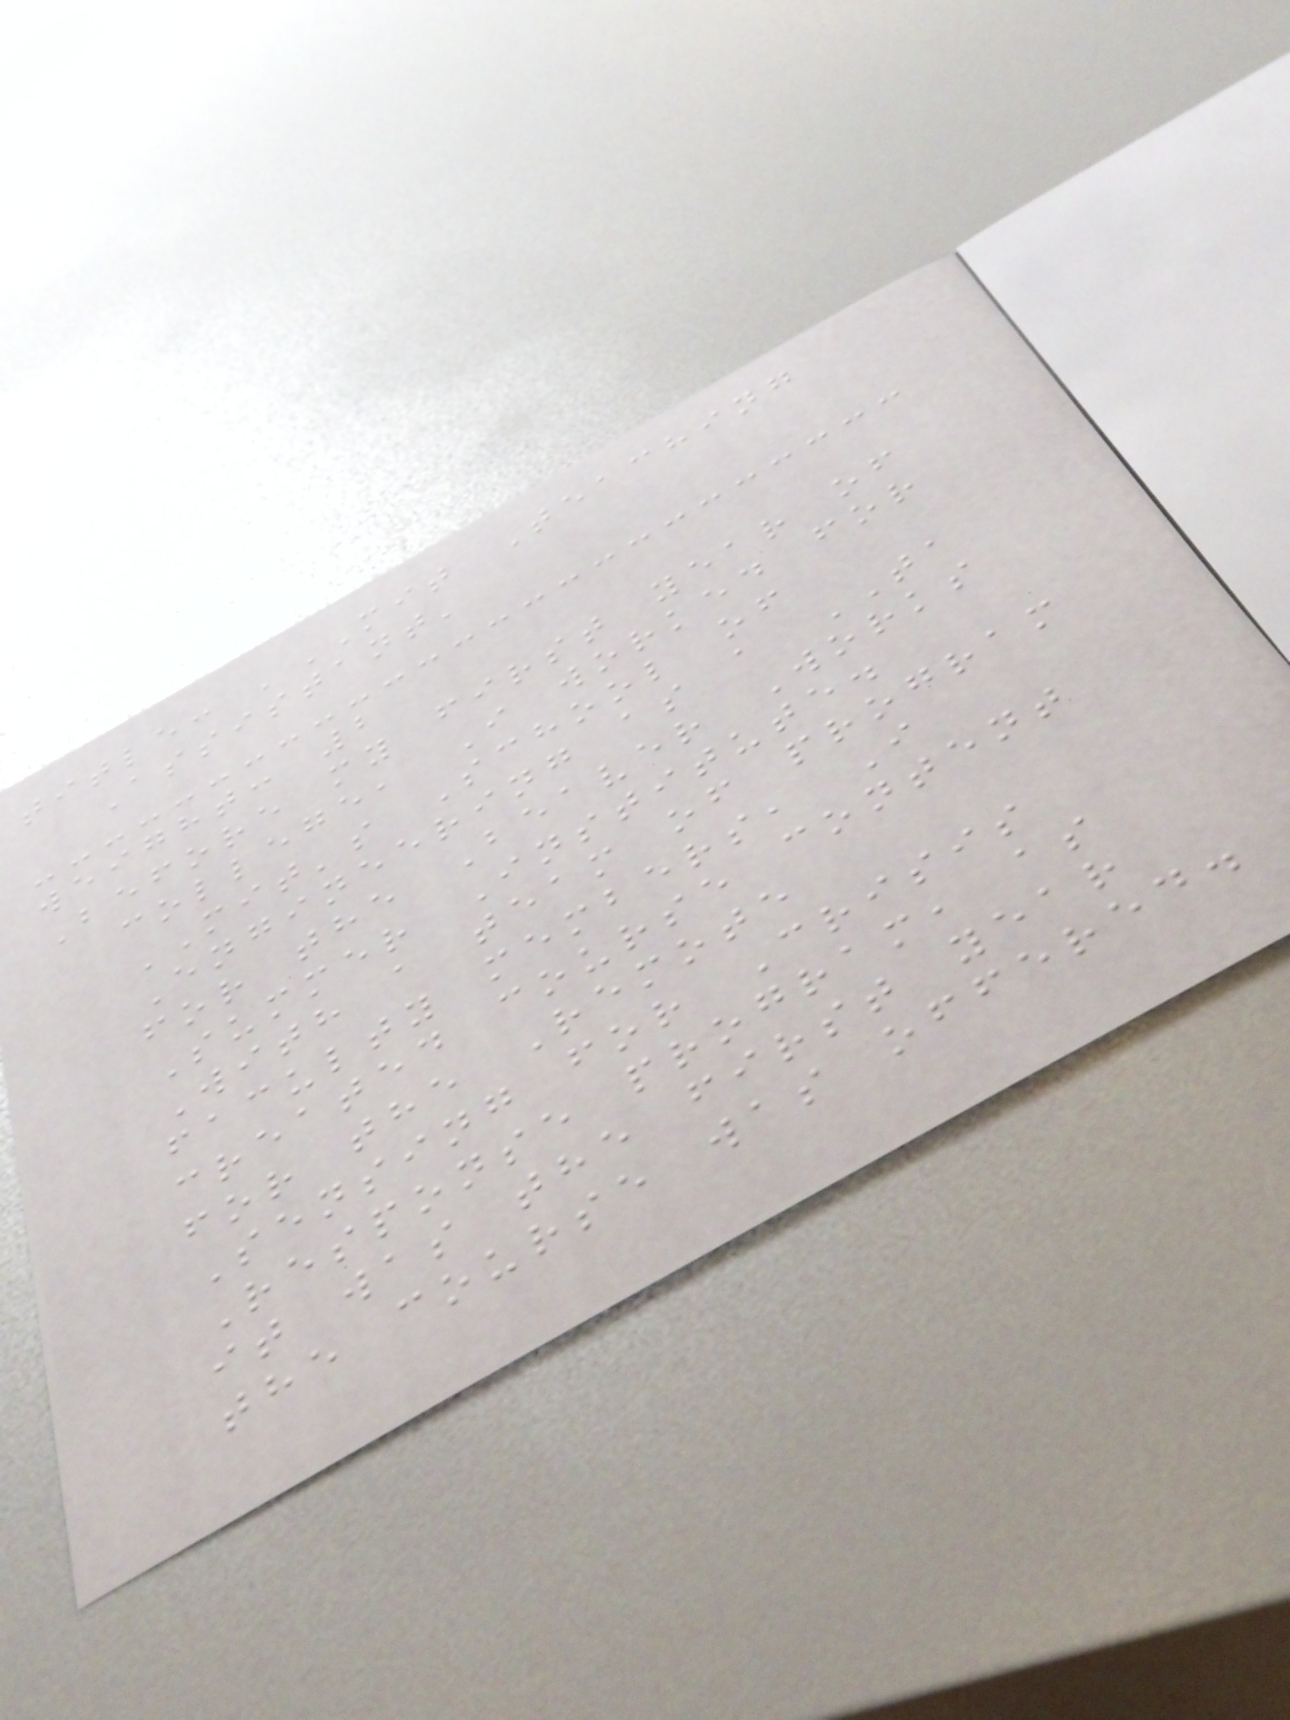title: 'MIT Teaching
Assistant'
weight: 2
Before my first year of
college, I worked for
MIT's School of
Engineering as a TA
for the Beaver Works
Summer Institute.
With a team of program
faculty members, I
created course content
for the Remote
Sensing for Crisis
Response program, as
it was the first year
the course was offered.
